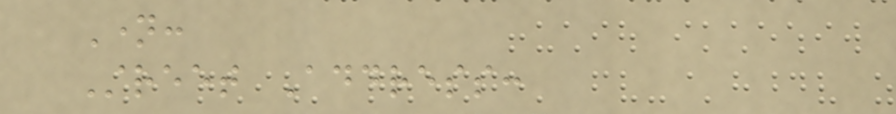Name:
Street Address:
